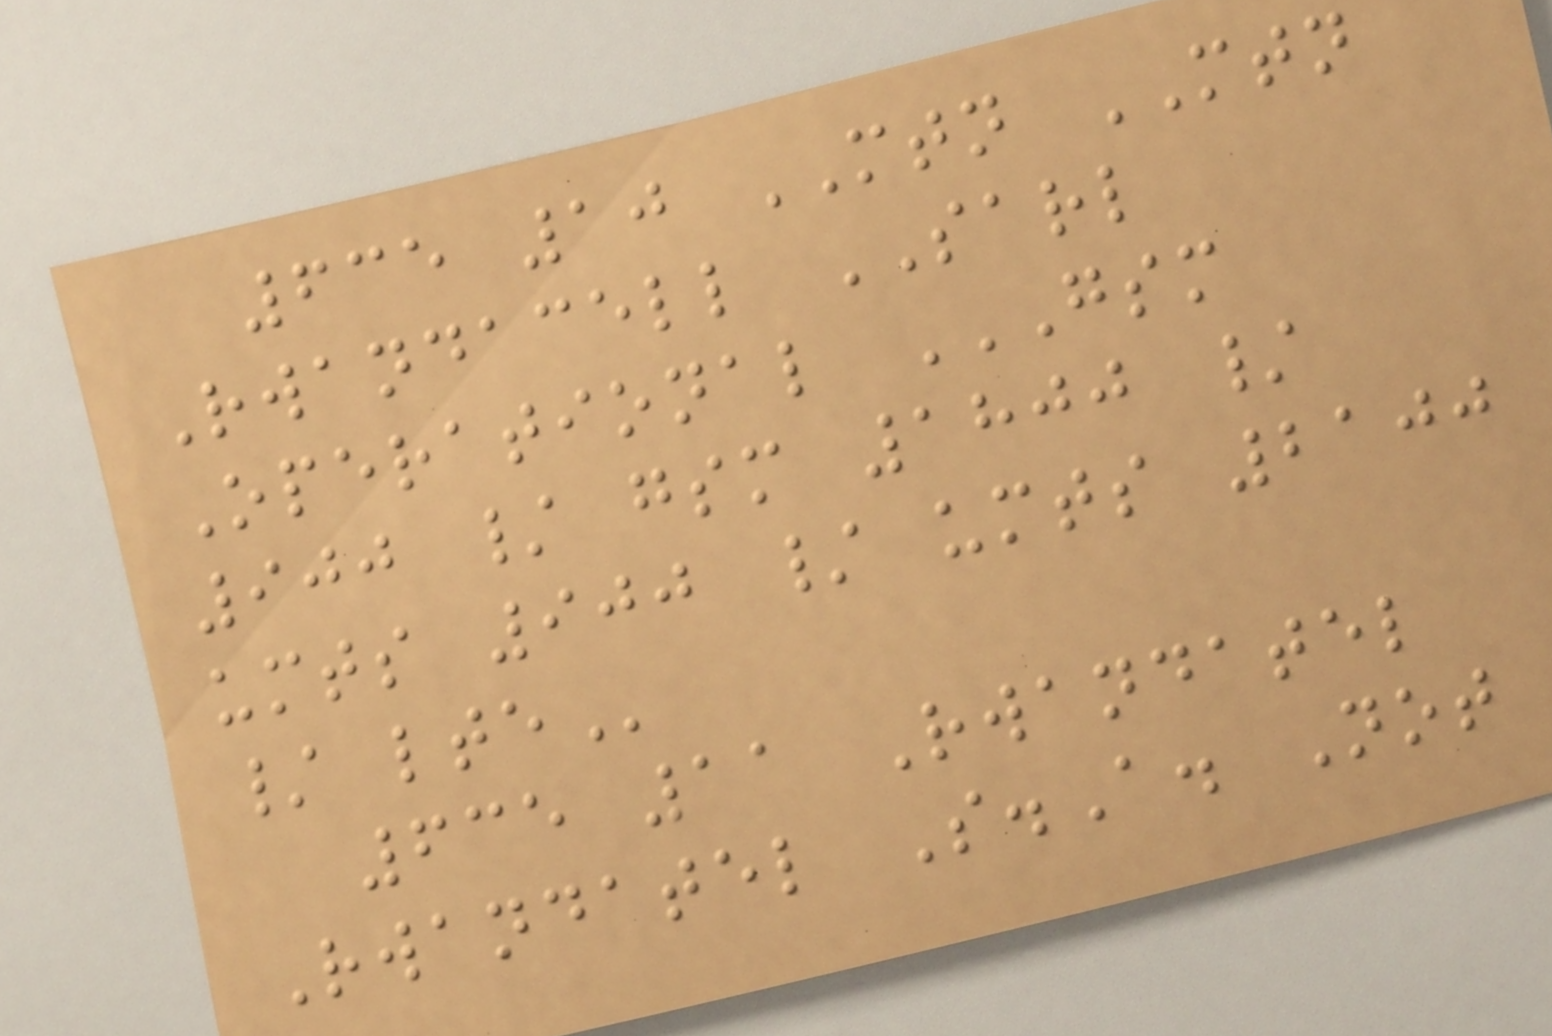635 10 MTN MTN
Rwandacell SARL
Operational GSM
900 / GSM 1800 /
UMTS 900 / UMTS 2100
/ LTE
635 11 Rwandatel
Rwandatel S.A. Not
